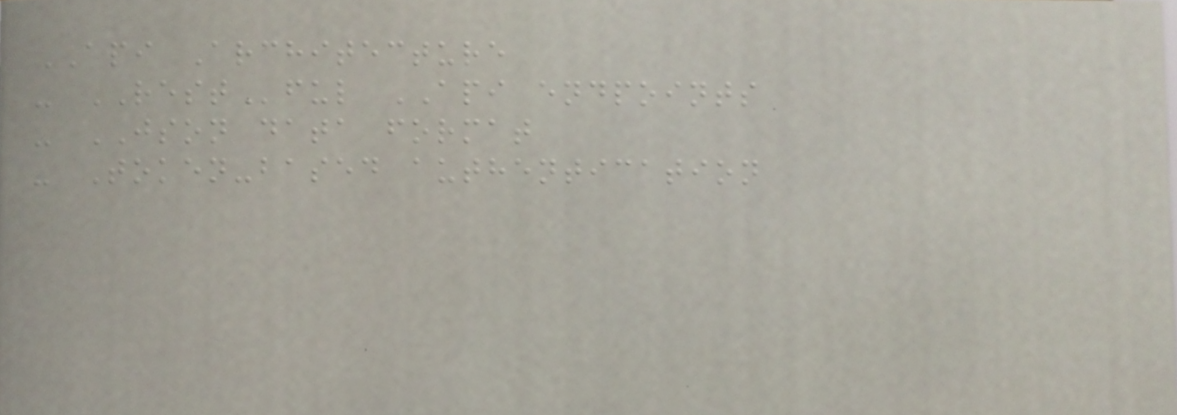API Architecture
- RESTful API endpoints
- JSON data format
- Token-based authentication
